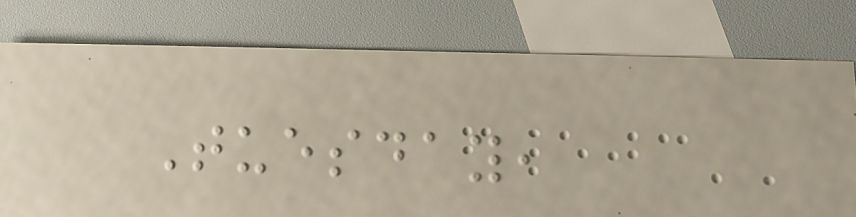Tuesday,
